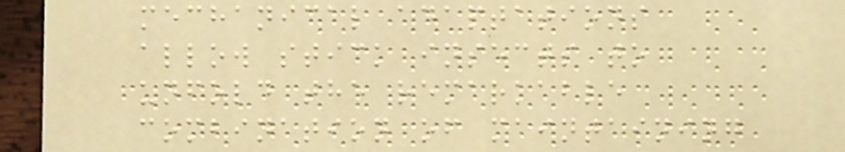mechanical adaptations
allow stick insects to
unfold the remarkable
combination of maintaining
